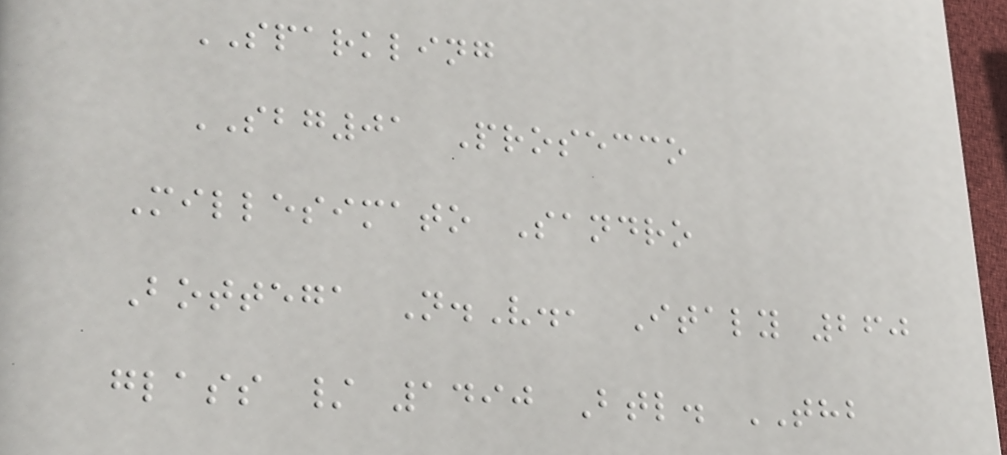SPARKLING
SBG01 Prosecco
Millesimato Sandro
Bottega N.V., Italy 260
glass / 1490 Btl. THB
